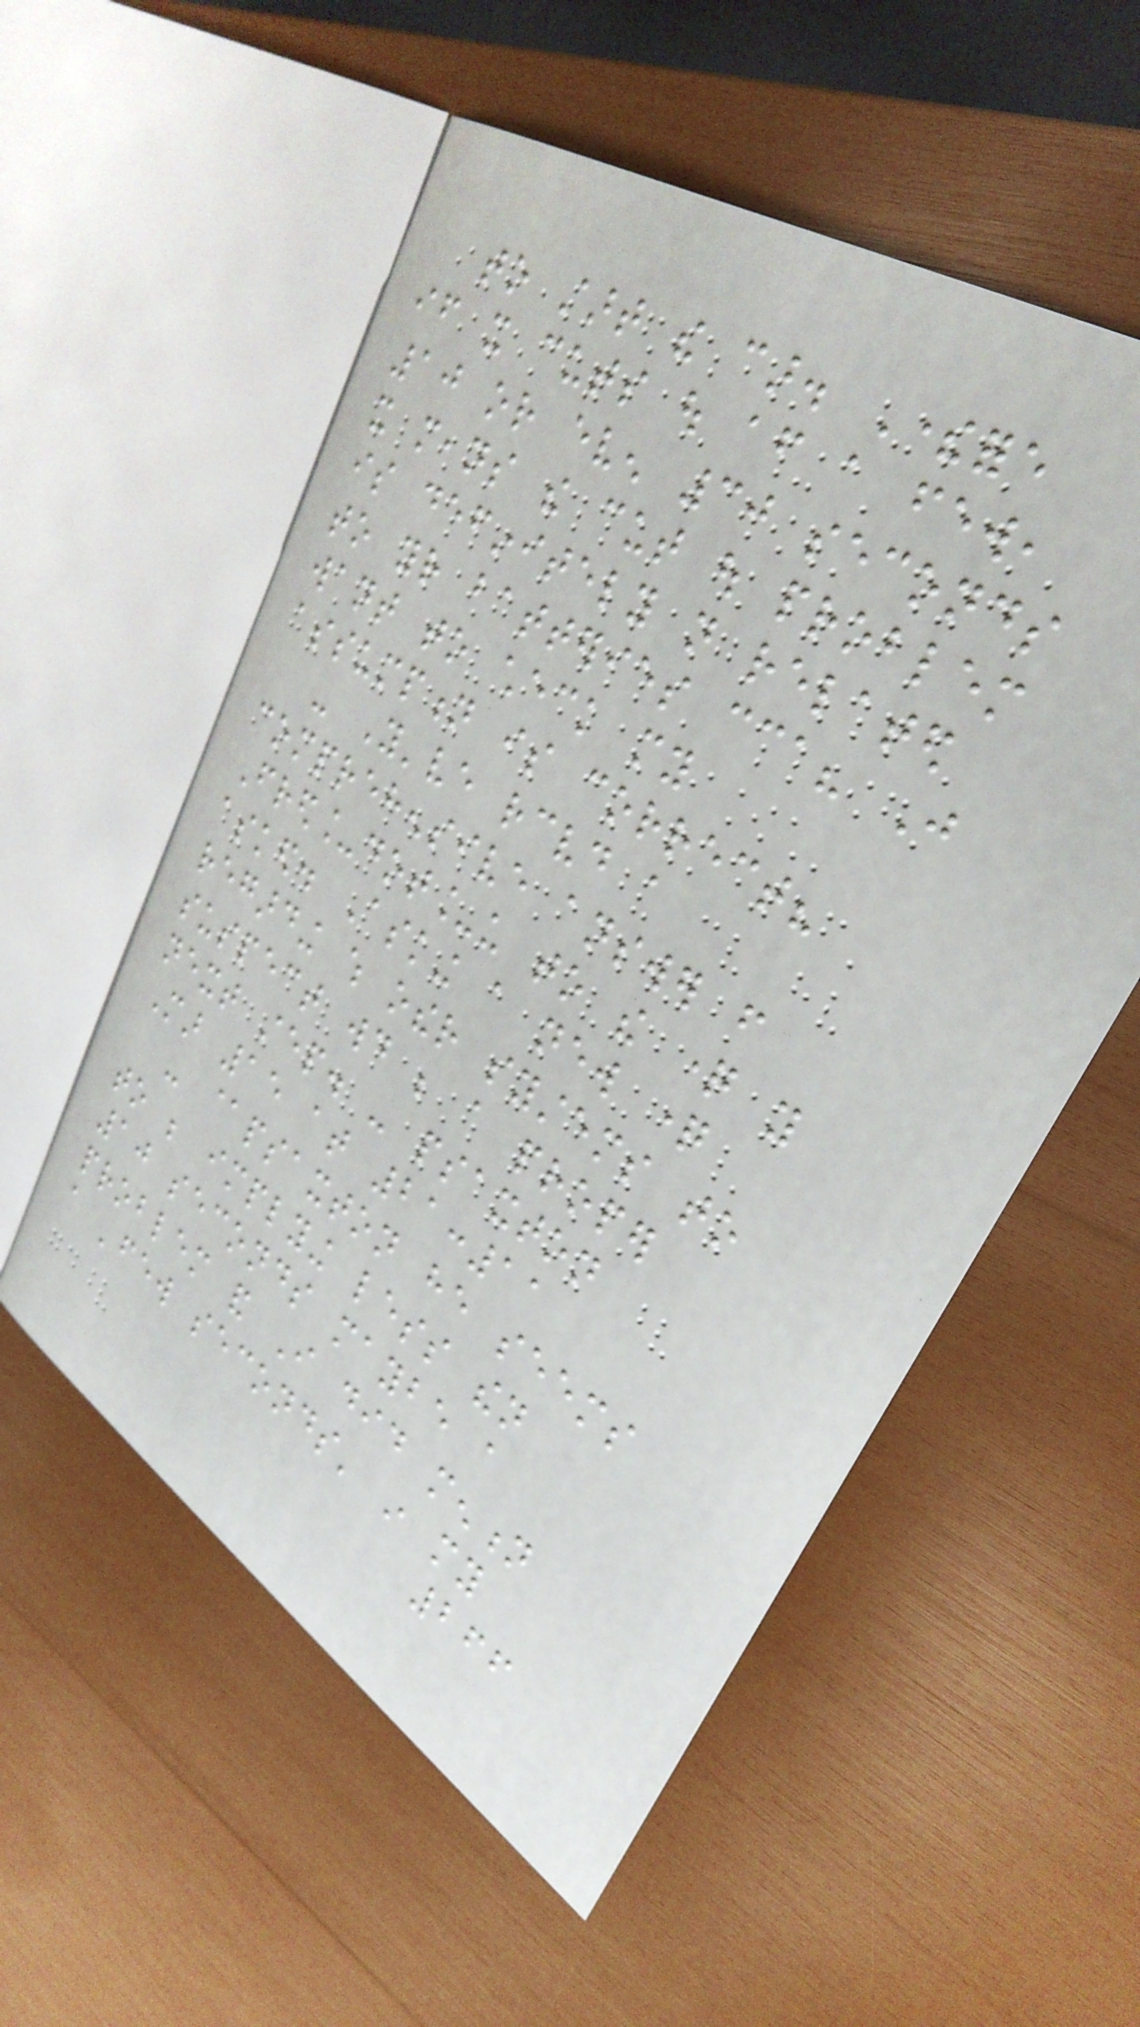to start the car. Therefore
if it cuts out after a few,
10 or even 30 seconds
it means the cut out problem
is definitely not related
to your batteries cca? Just
want to check my
assumption is correct?
- You've received a
comprehensive answer from
Fred_dot_u to the question you
asked. Asking a new question
regarding which other systems to
suspect would be a proper
next step. - psaxton
Mar 15 at 21:11
- @psaxton he seems
to be implying less then
10 seconds maybe a
problem and I did mention
a 'few seconds' in my
266
